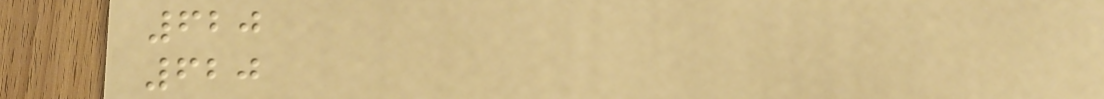620
620
